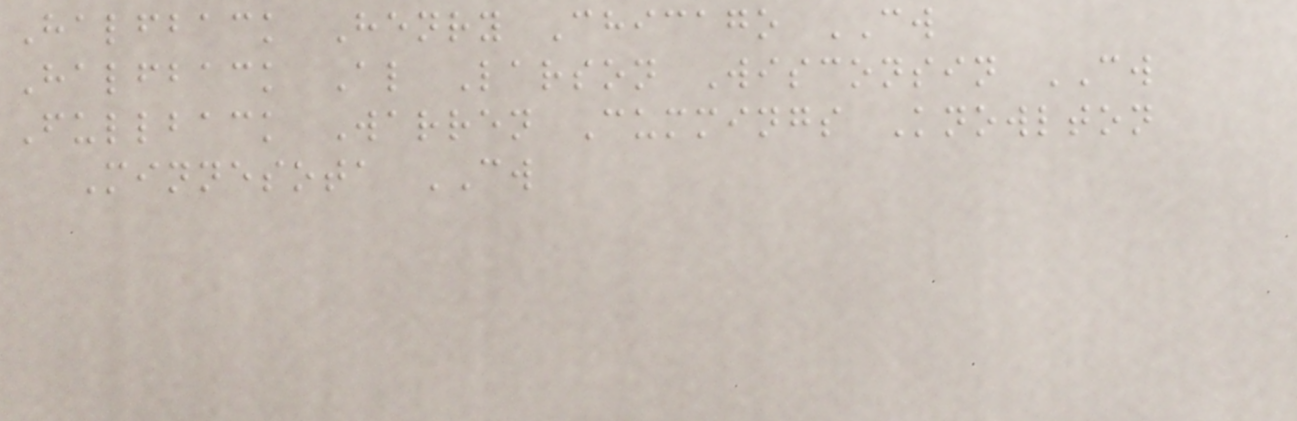Halfback Henry Chicago CW
Halfback Al Larson Wisconsin CW
Fullback Warren Cummings Knowlton
Minnesota CW
